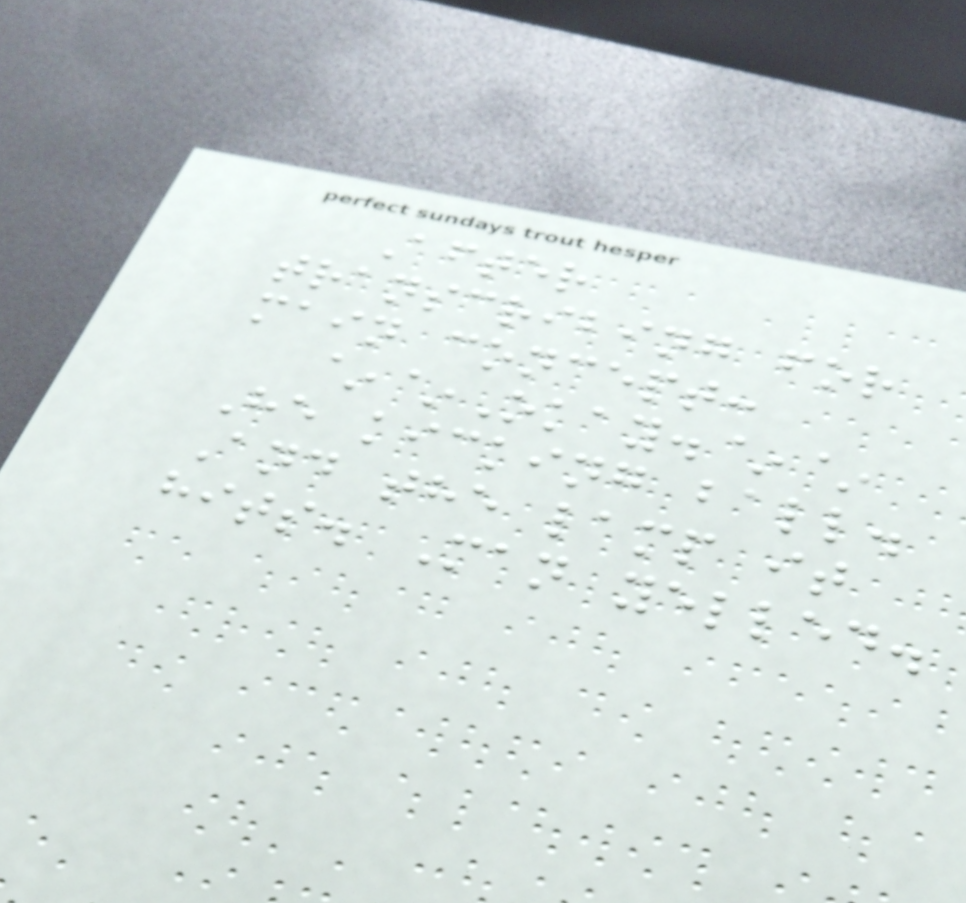After
transcribing for
main concept:
~~Okay.~~
He kicking ball.
And the lamp it
hits. Man yelled.
